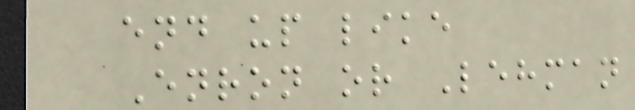end up like
Enron or Lehman
